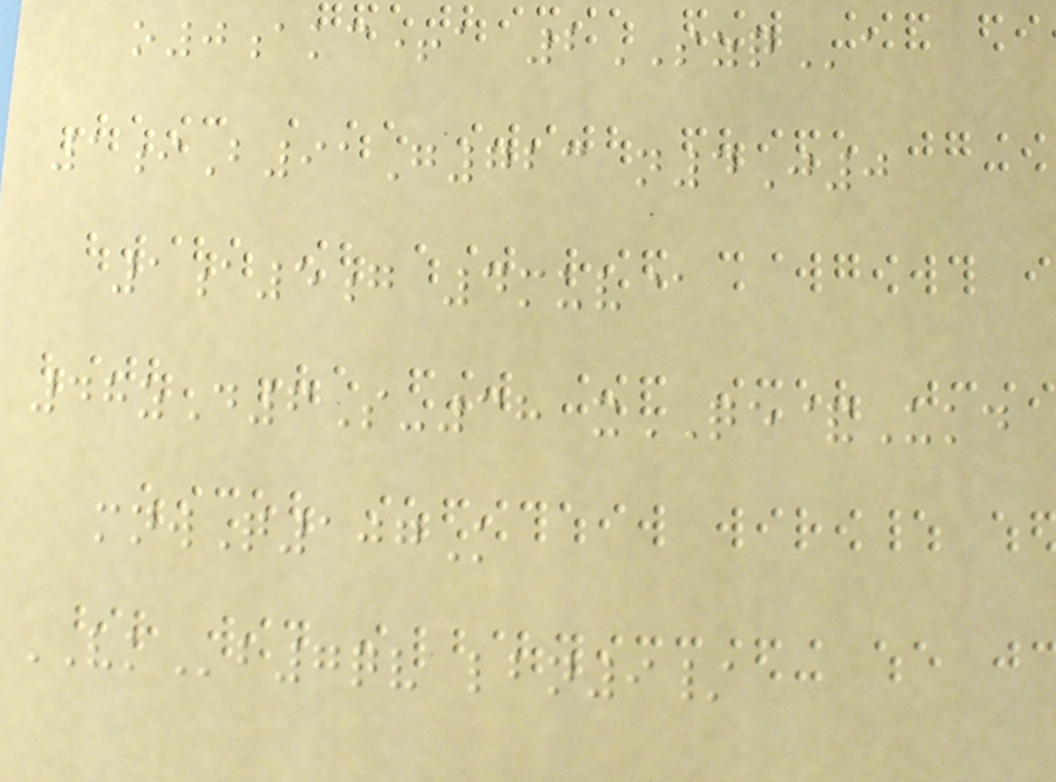o0akc+a 2SZQa
1iB91G723 n4J0
1a5g 4muv@
48zD6S-38 xQE&Ukd
mnwQ107K
VKb7qv lbn9/
